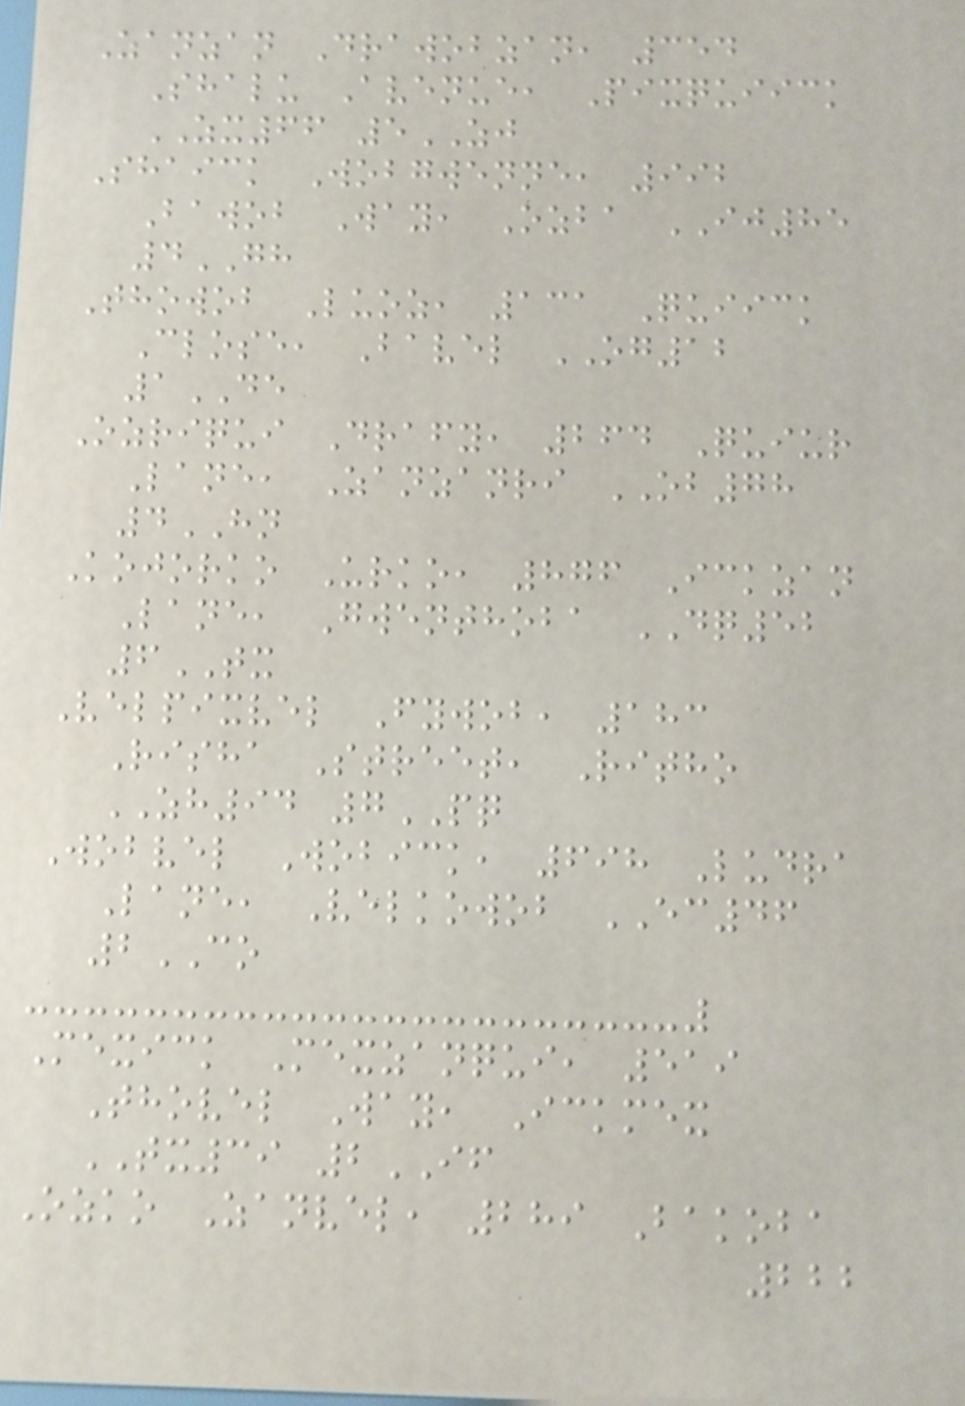Zanzan Drawobzan, 354
Shalu Avenue, Pixquiick
ZX66 5ZJ
Shaick Wobgwenne, 992
Bawob Way, Ozba IJ85
4GH
Thowob Luoz, 131 Quiick
Close, Bavel OG12
1DE
Ozriqui Drafy, 264 Quiur
Lane, Zanzanri OB78
4HN
Kojorko Urko, 876 Ickzan
Lane, Gwenthoba DQ52
6TX
Velpixvel Fywob, 183
Risha Street, Ritho
ZH94 7PQ
Wobvel Wobick, 698 Ludra
Lane, Velkowob EC46
2CO
Mexick Mexzanqui, 519
Thovel Way, Ickmex
TX39 2IF
Ozko Zanvel, 289 Bakoba
222
